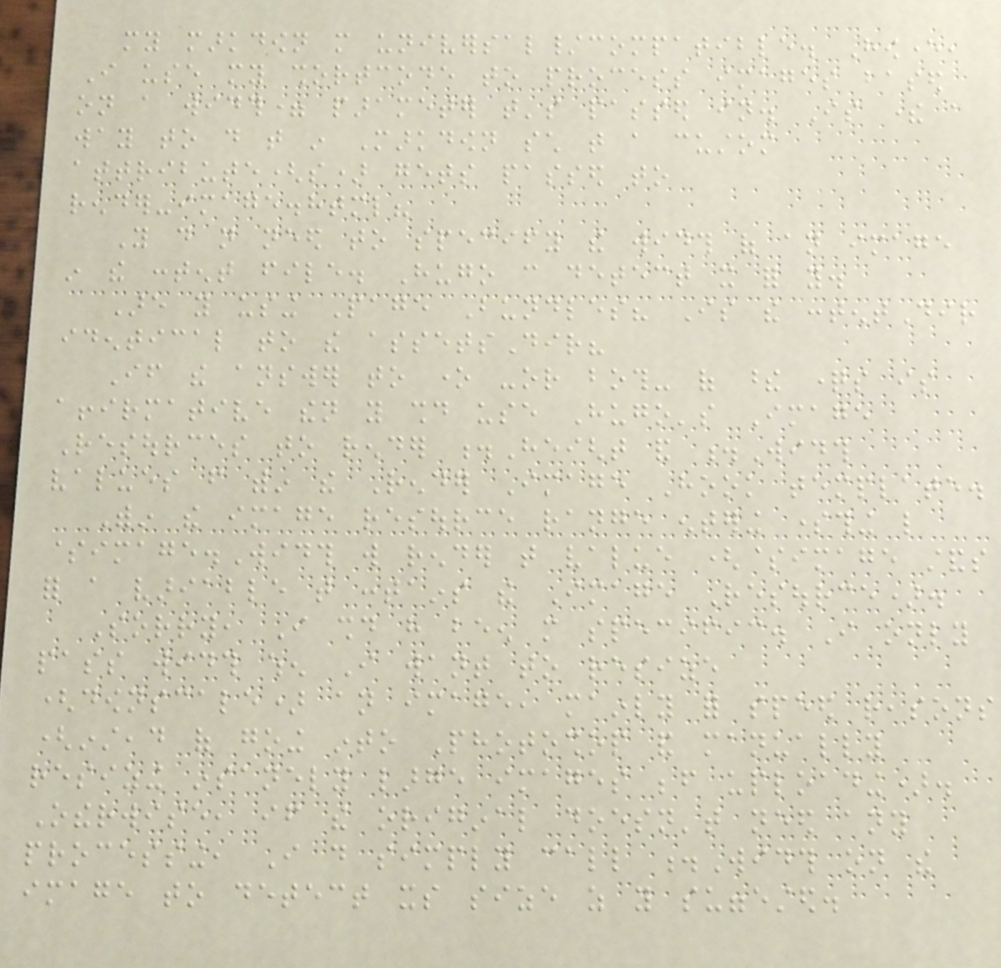my markdown more universal/compatible. However,
I use my shortcode to process images based
on a width= parameter that's passed in. Is there a
way to do that in Markdown such that a custom
attribute(s) gets passed to
render-image.html?
You do not need to specify the width of an image
in the content file. Hugo can detect it for you.
Are you using Page Bundles? Is the contentDir
identical to the assetsDir?
If the answer to one -or both- of these questions is
affirmative then you should use Hugo's Image
Resources to render .Height and .Width
values from within the Render Image Hook template.
Within the image resource range entering something like
$image.Width will render that value ($image stands
for a variable that contains the Image Resource).
Sorry, I should have been more specific. I only
pass width when I want to resize
(downscale) an image, mainly for speed reasons
(instead of going into Photoshop and manually
resizing insanely large images before uploading).
Otherwise, if the original doesn't need any
processing, I do simply call .Width on the
image to detect its size as you suggested.
